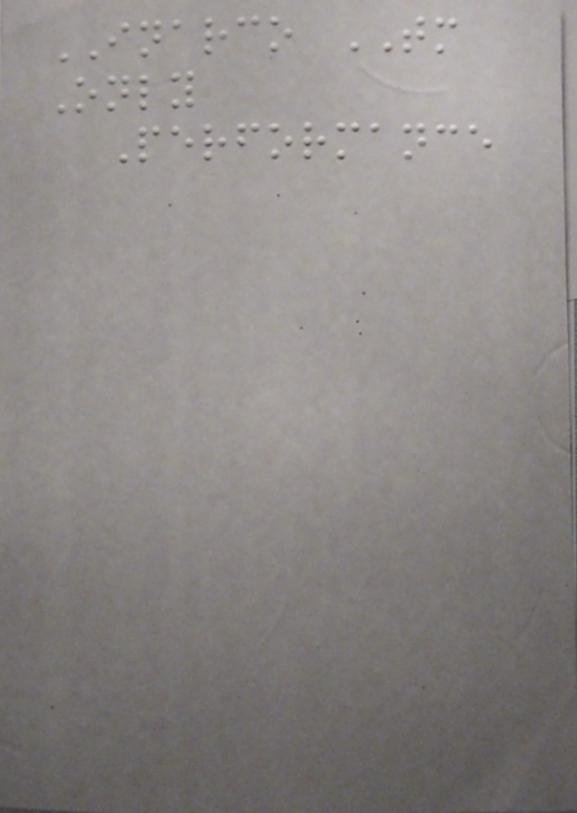INARCO TM
Only
Performance
